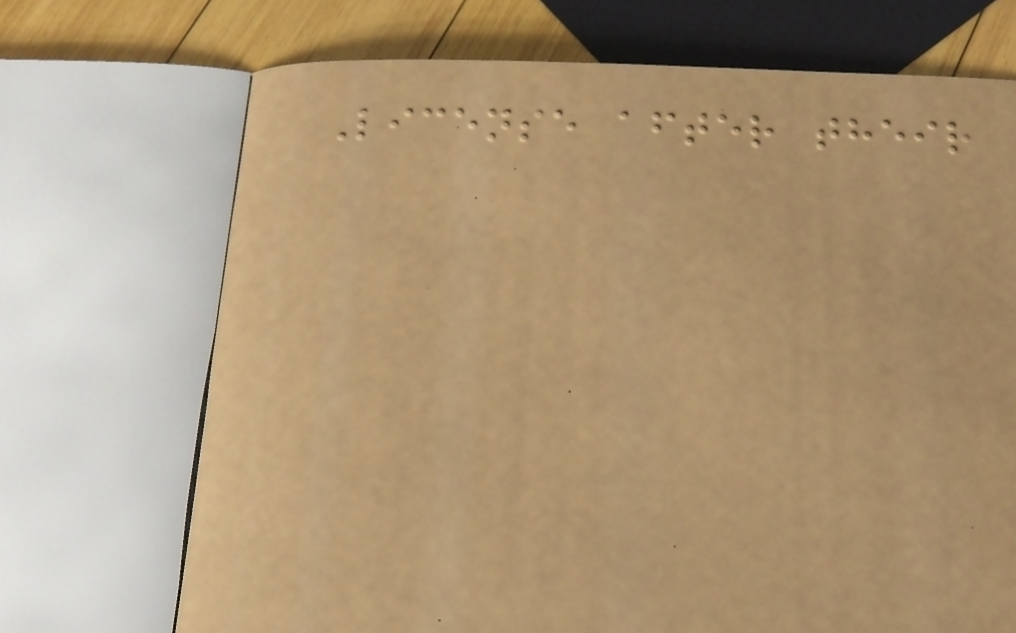License after their
